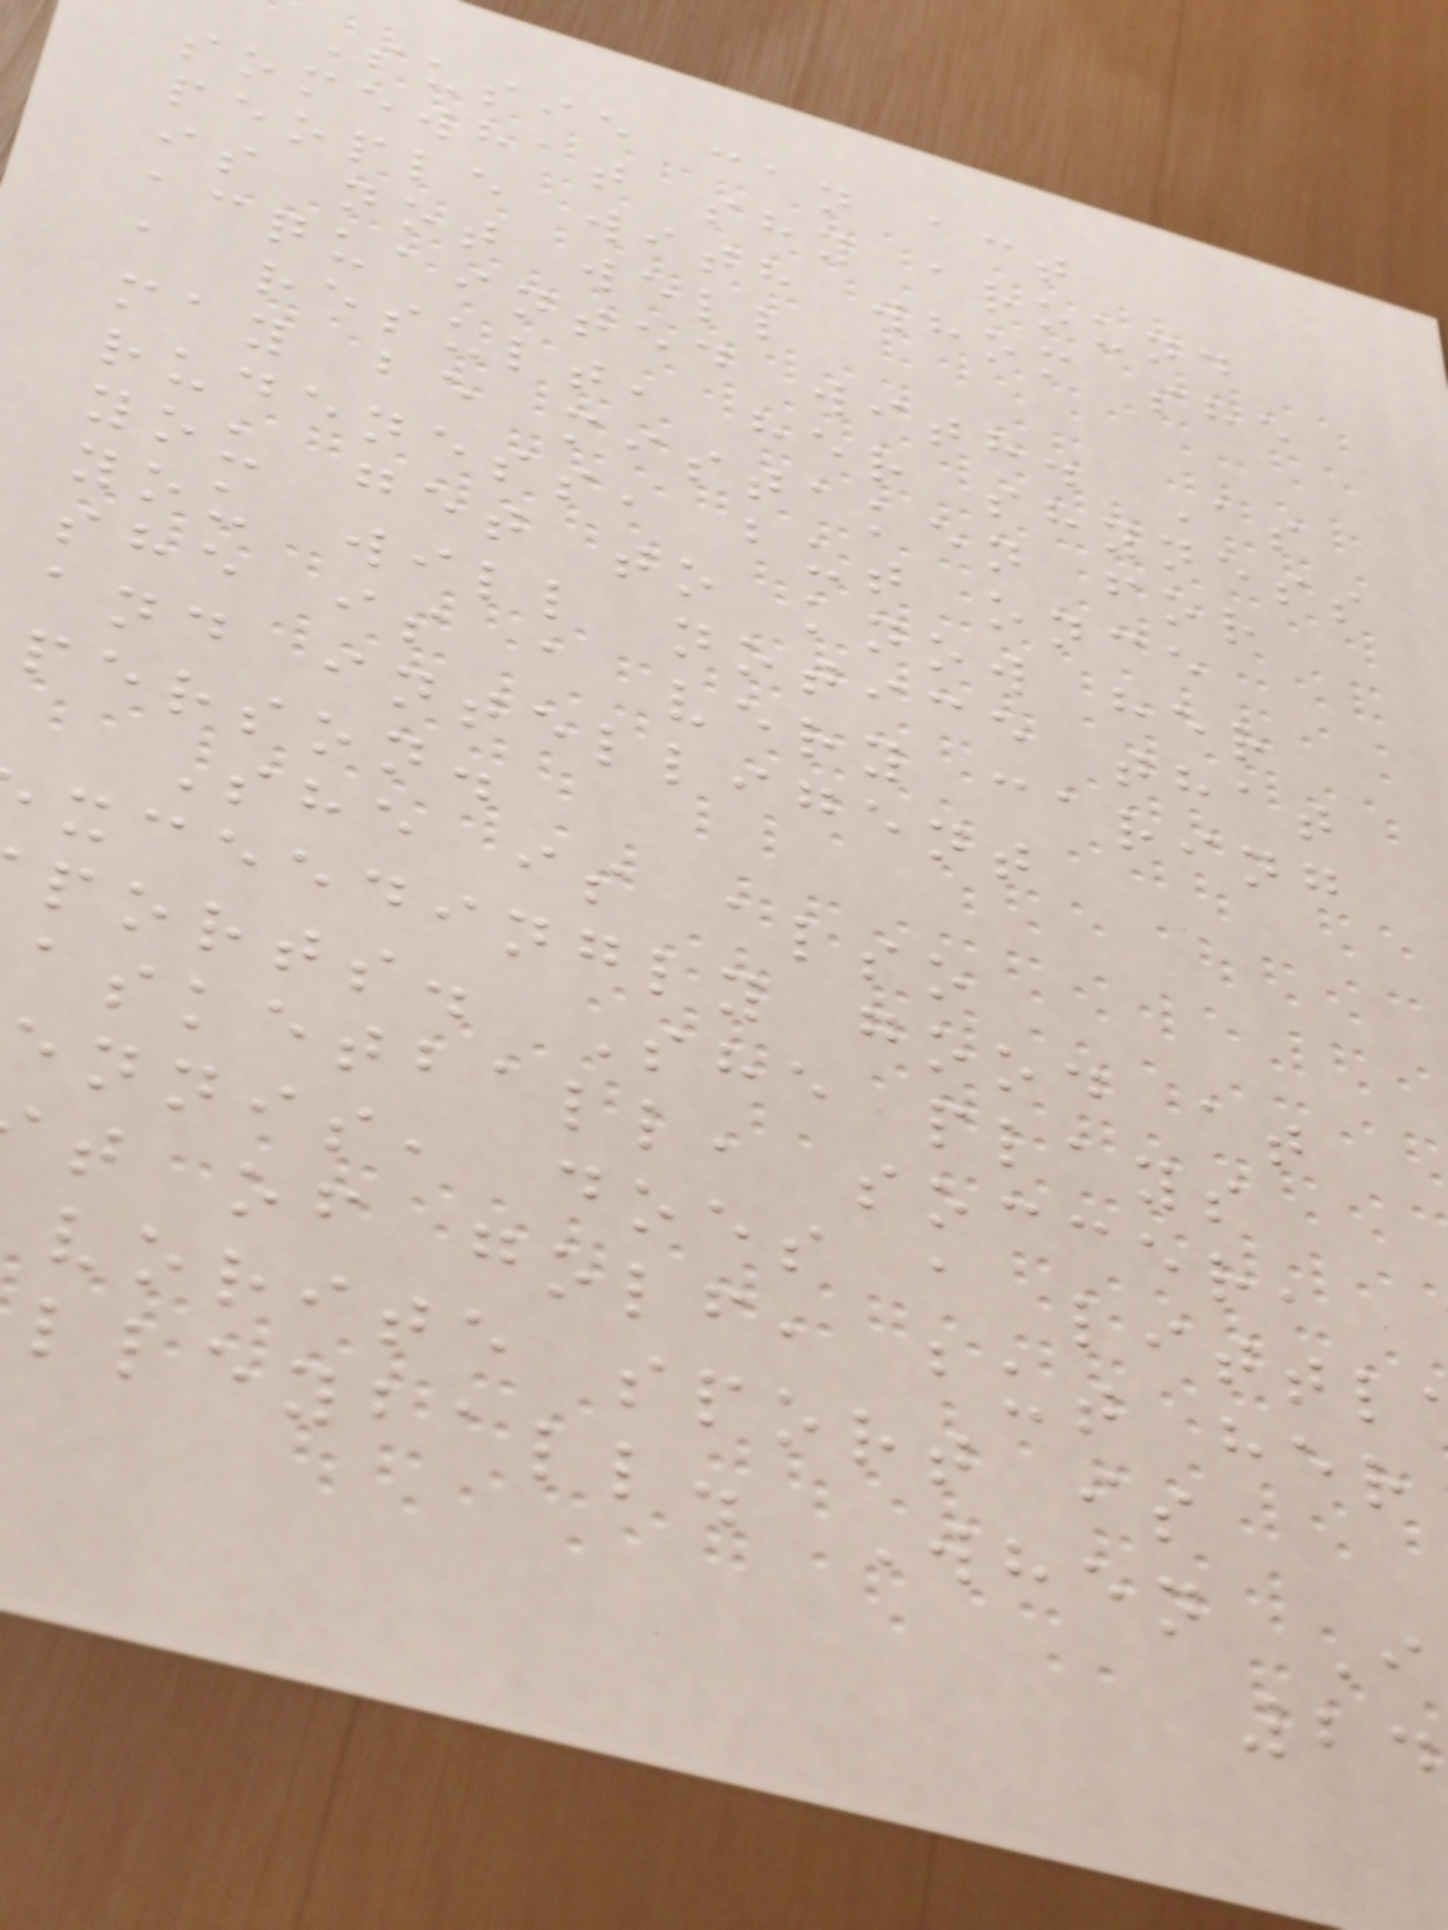Susie can act
somewhat shy around
people with whom she
is not well
acquainted with. As
a result, her shyness
may be mistaken for
rudeness, but once
you get to know her
you will notice that
she is a very caring
and intelligent
person.
She is also
xceedingly good at
ports. She plays
asketball, soccer,
ennis, does a littl
t of golf, but her
vorite sport is
lleyball. When I
